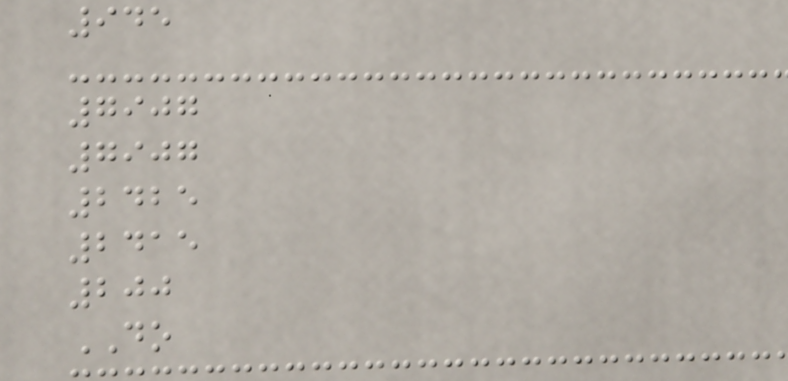945
7907
7907
2425
2415
200
DO
